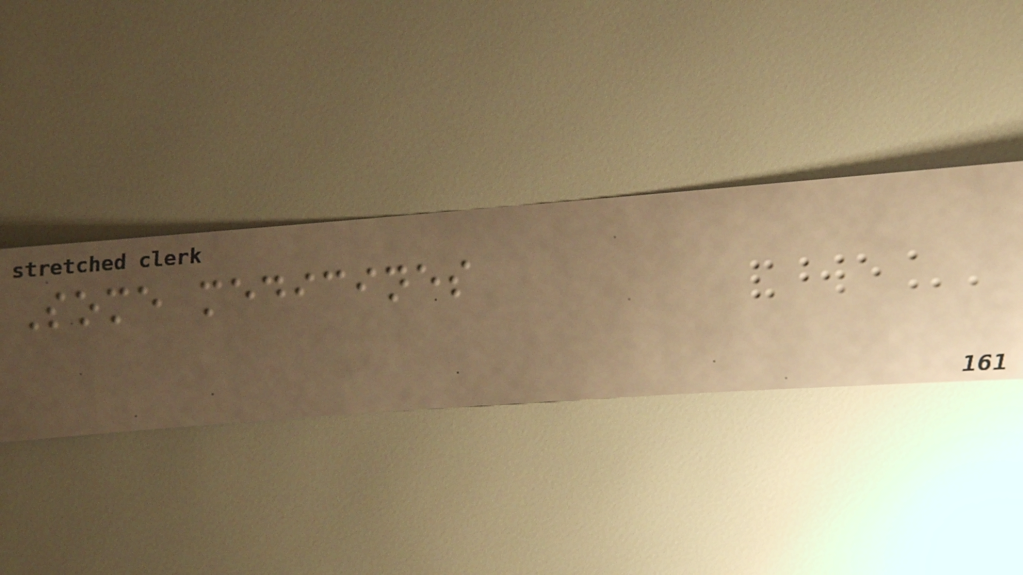Some medicines
